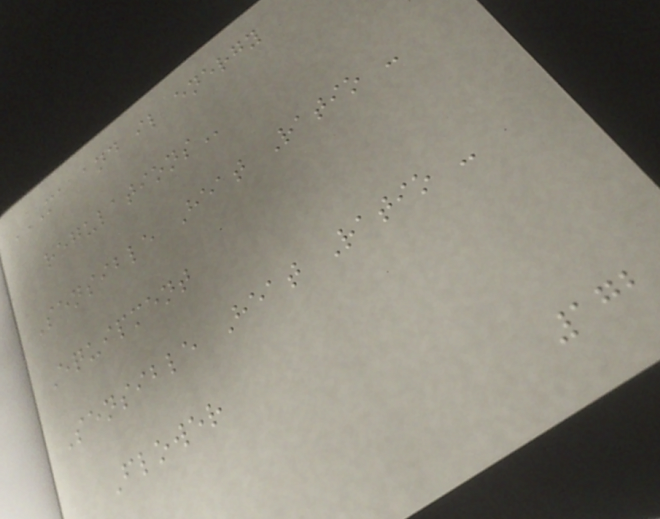MA AND IL ENERGY
REGULATIONS
Sensible Heat Ratio -
Equipment
Sensible Heat Ratio -
Flower
172
